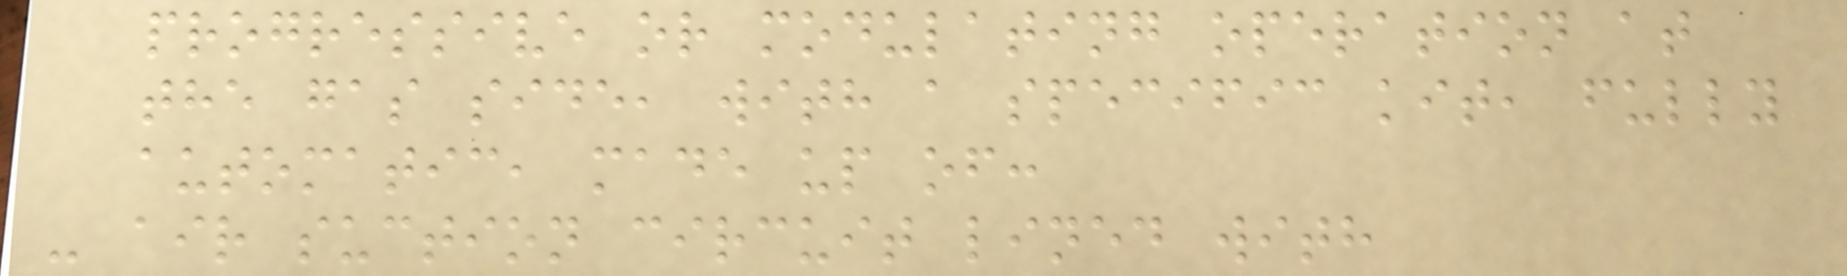progressive or modulating operation at
the gas side, with a specific kit, fully
automatic, made up of:
- air suction circuit lined with
